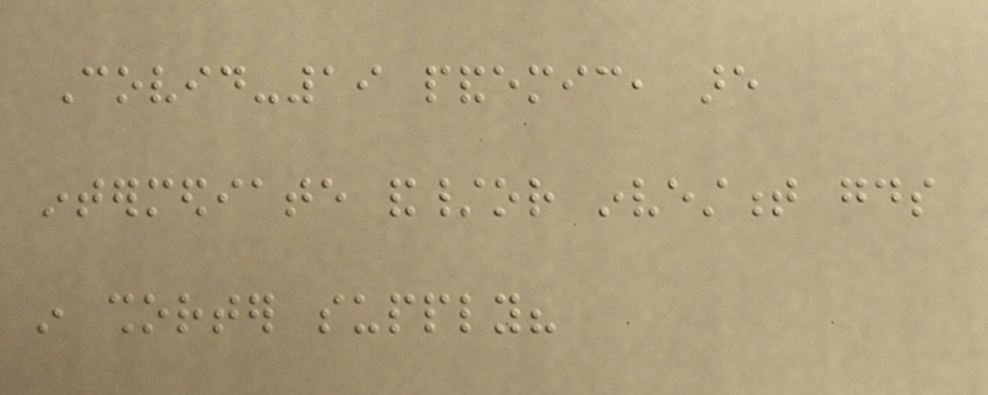Covid-19 pandemic, are
intermediate and/or investment goods
in shorter supply?
